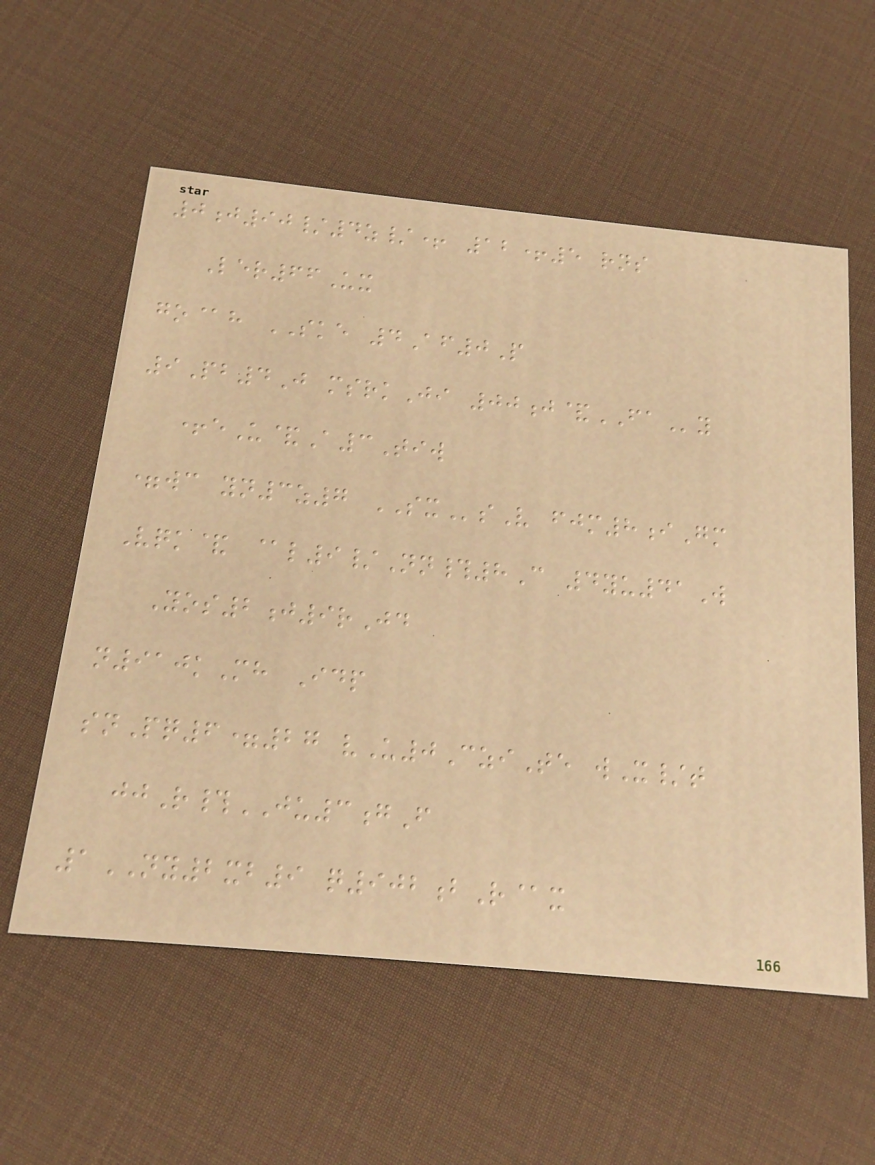0j90/4z/+ 12+5 rns
Ler66Ux
go@h SKE 4Af0P
9Pb4J msrkJi 00j&FAy
+eU&A3Tiw
=wc yn3z7 SXsV fjm8iGm
Vqk& @l9/Nn#8C 4yu41W
Yos2j9rJd
n910kMh Idp
snPq6=27 vU0CziTe wX/t
jjR#JU3gF
1NY2xb9 q902bR@x
